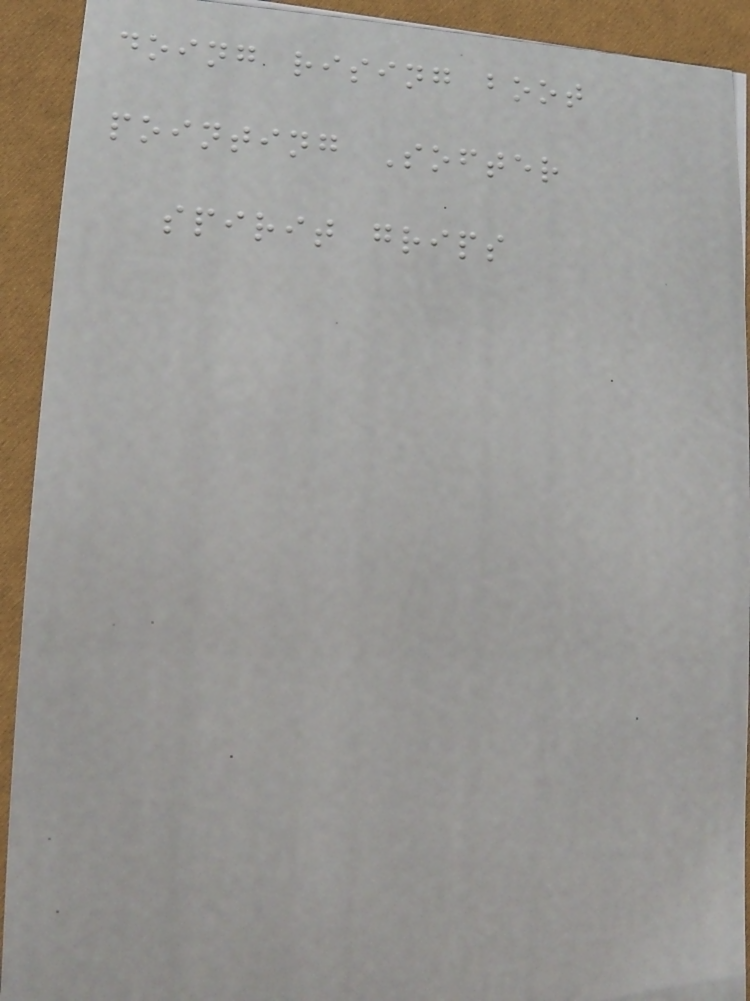doing rising boot
pointing Softer
spirit grips
